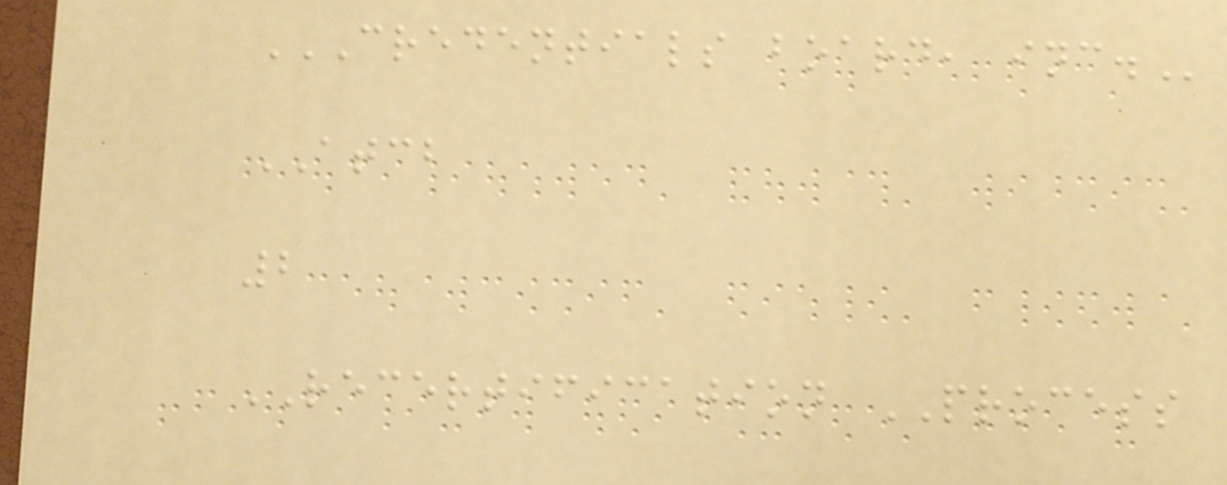CREDENTIALS BOARD, INC.
ATCB
2
RECERTIFICATION PROCESS
